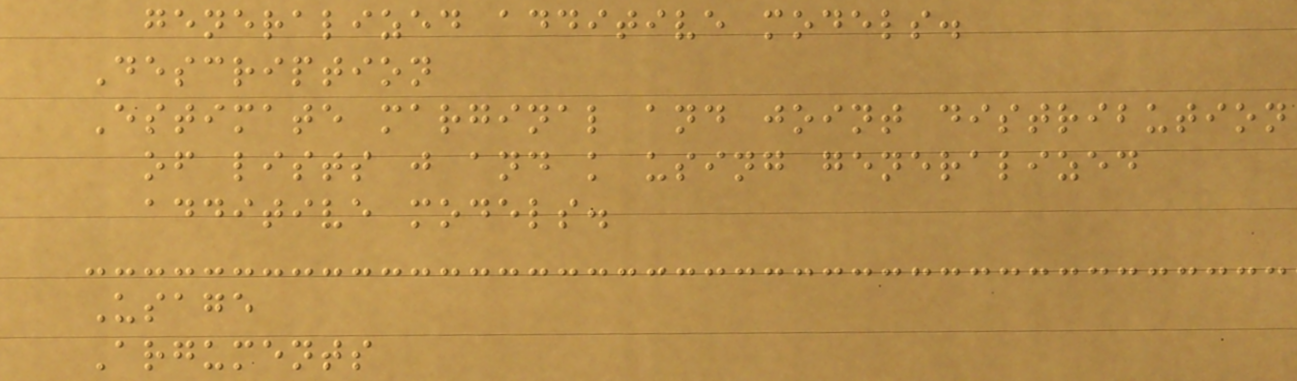generalized additive models.
Description
Estimate marginal and joint distribution
of lists j and k using generalized
additive models.
Usage
Arguments
